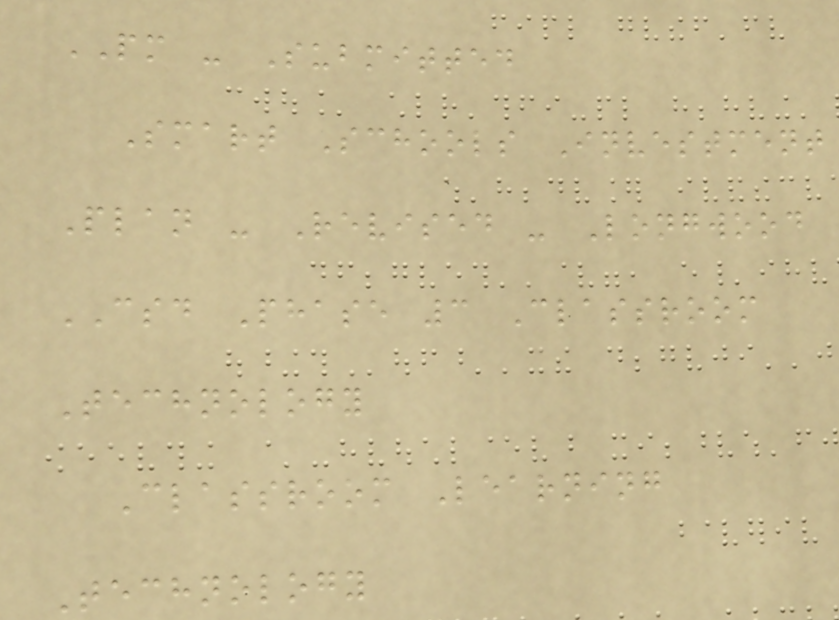PM - Submitted
Smart Schools Investment
Plan - Revised - Longwood
CSD Phase 3 Classroom
Technology
Classroom Learning
Technology
